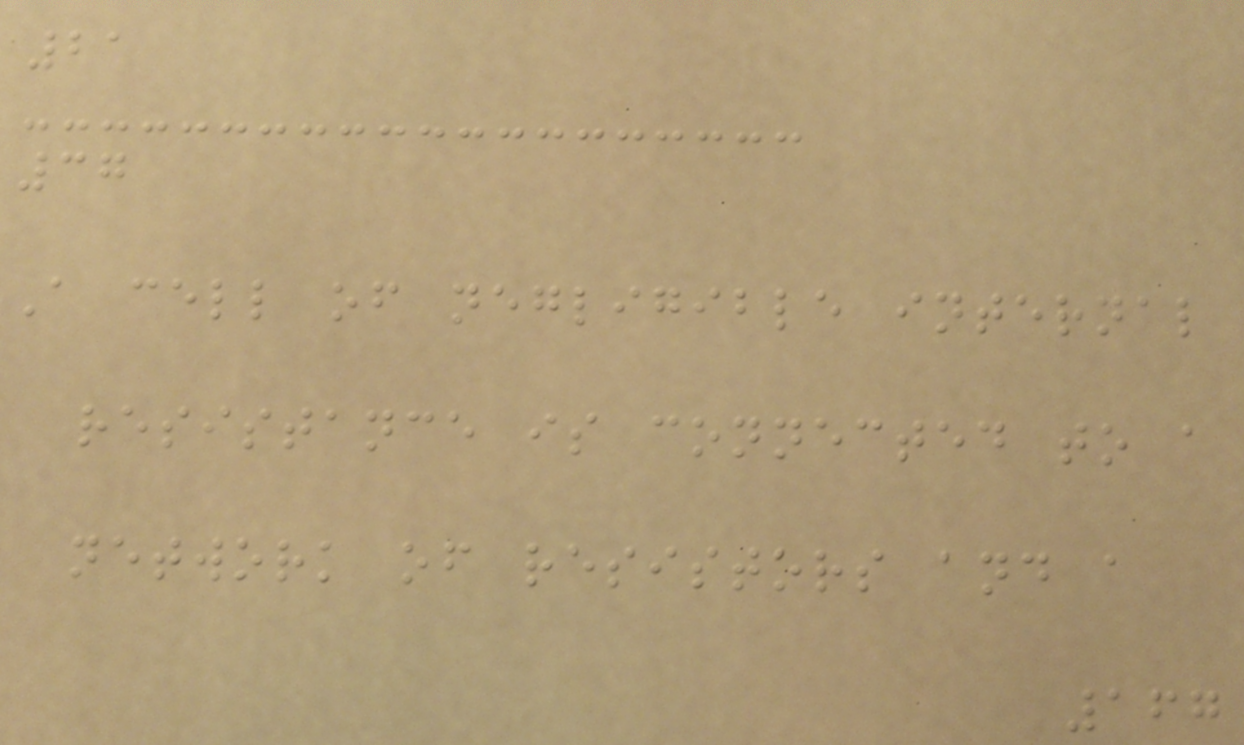21
37
A cell of negligible internal
resistance is connected to a
network of resistors and a
167
